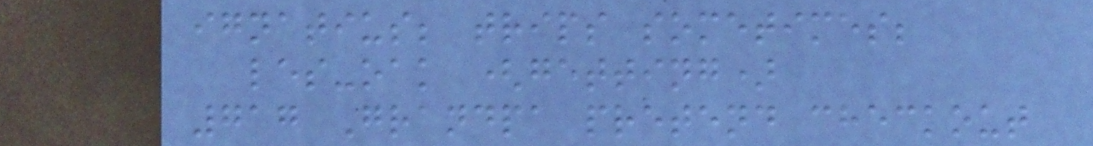ignatius; trips sometimes;
les-oak (getting)
717 Grandpa pretend checkout
